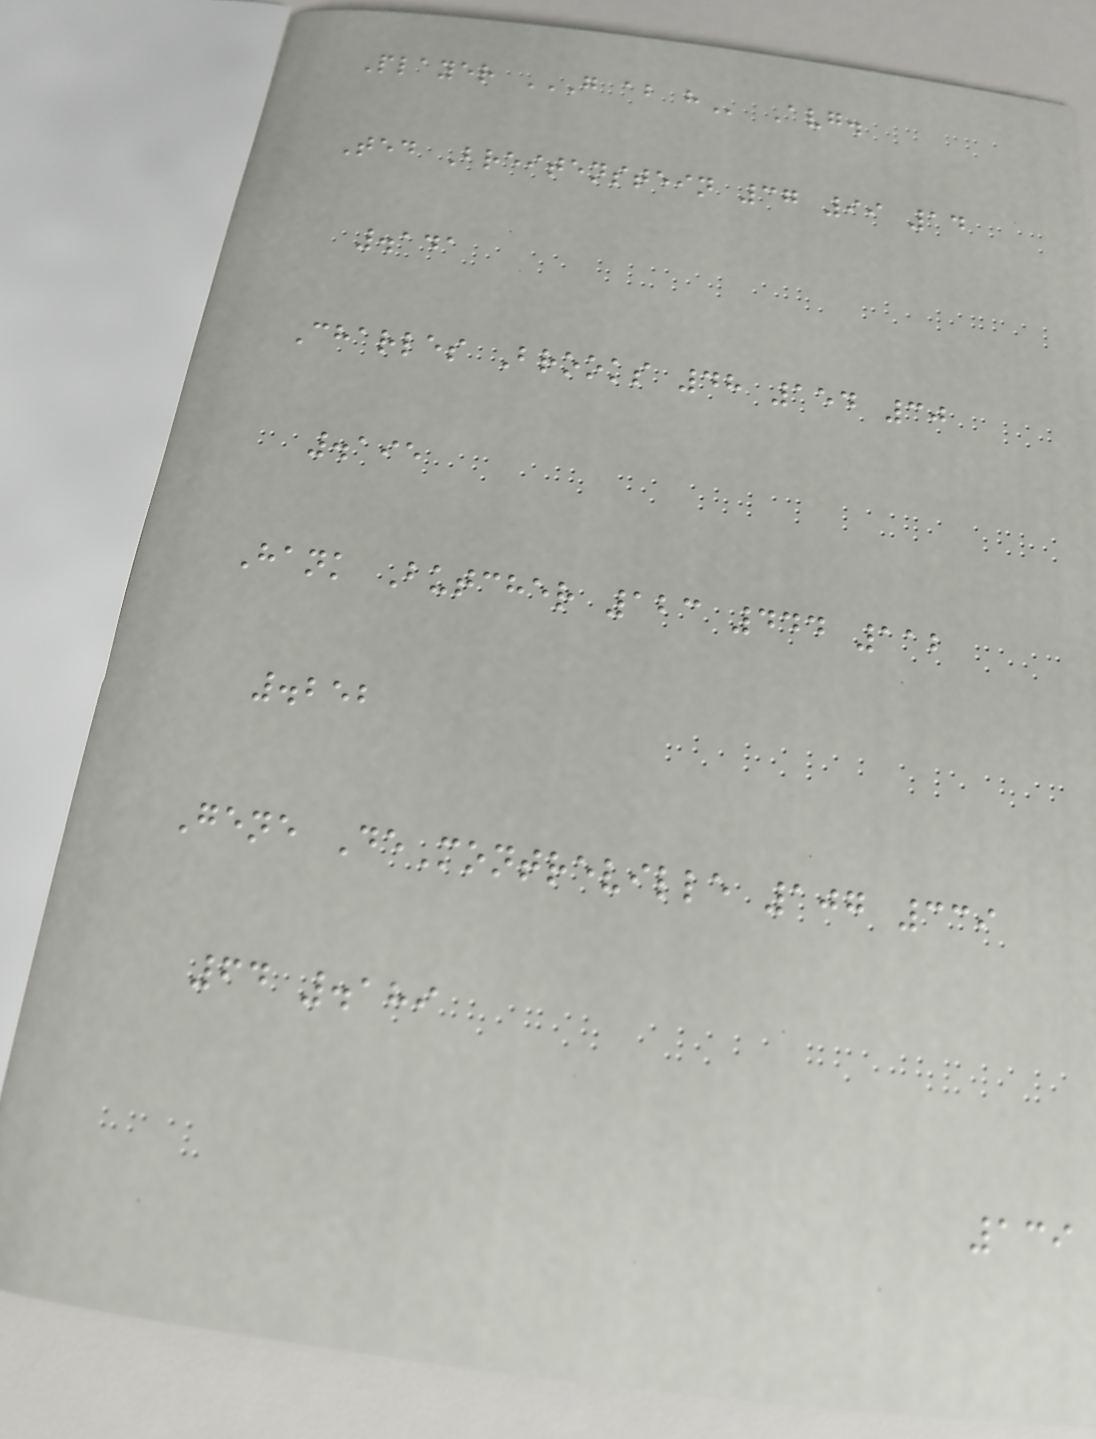Player G AB H Avg.
Ted Breitenstein 37 99 14
.141
Charles Brooks 48 154 30
.195
Hank Butcher 123 444 112
.252
Gene DeMontreville 107 339
64 .189
139
